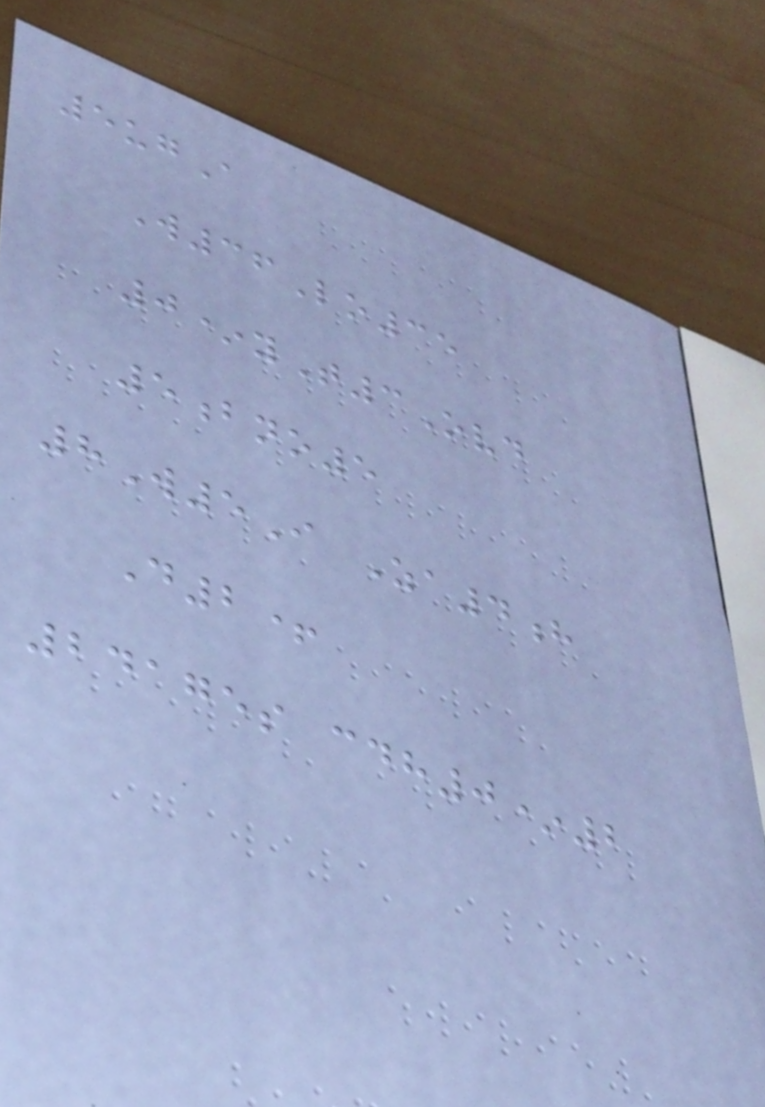5ugA
W36Lo35
0*yT3Ovd
5bno5
8W5I Za4h
D2+
24175s cdh0*2
